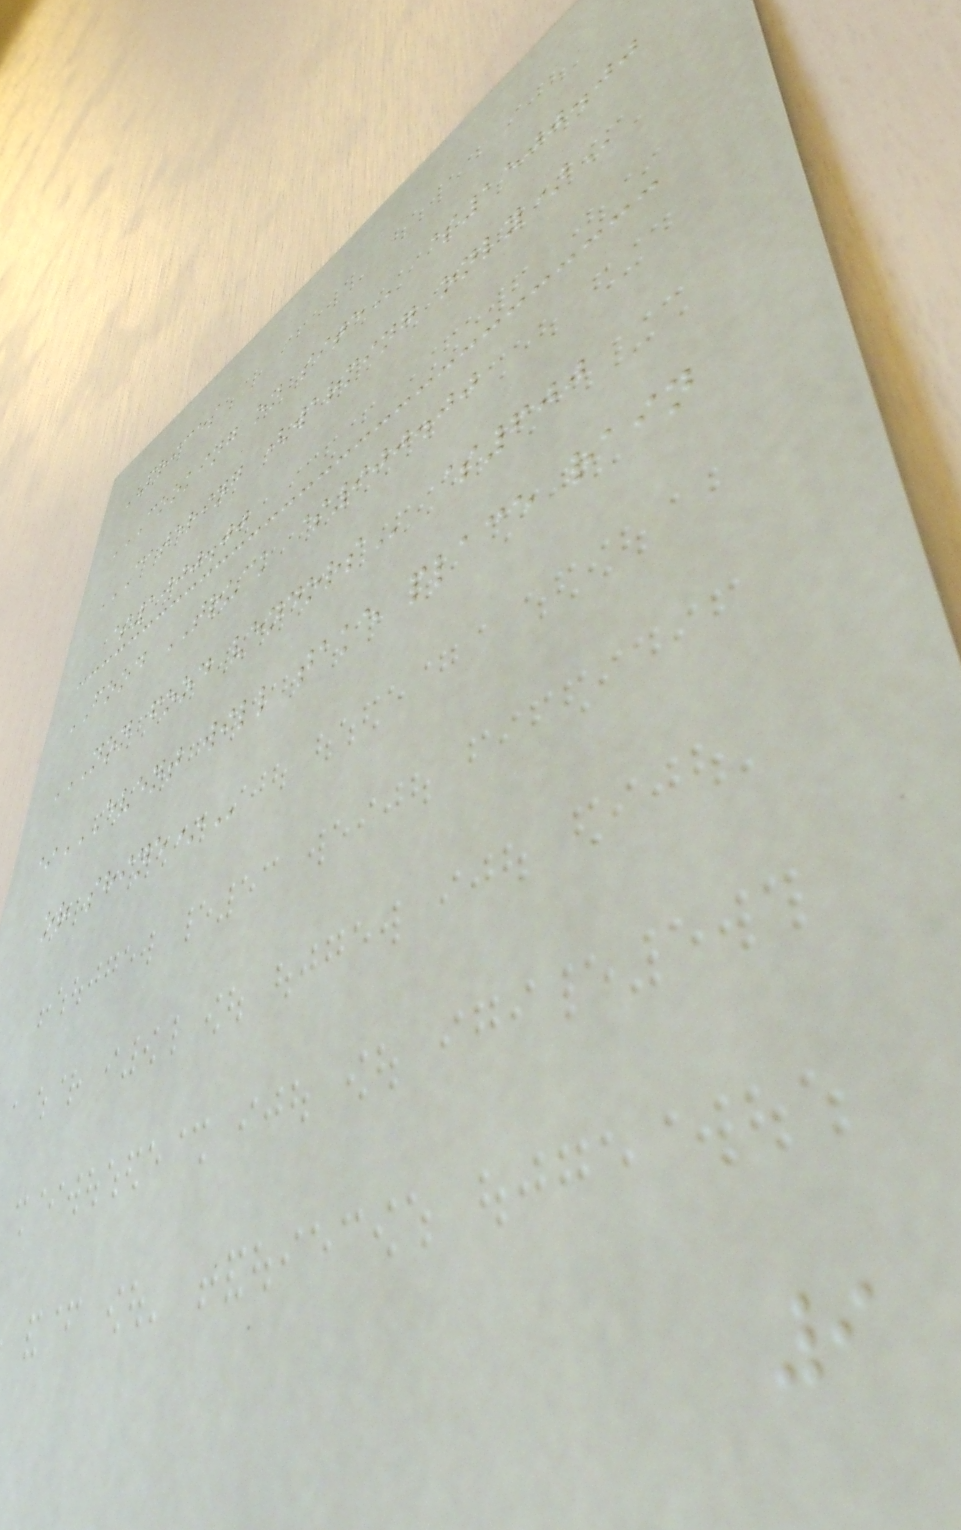PRICES
COOKING ON SITE $1500.00
CATERING (WARMING ONLY)
$1000.00
FOOD TRUCK $900.00
NON FOOD VENDORS $600
*EVENT WILL TAKE PLACE RAIN
OR SHINE*
9
